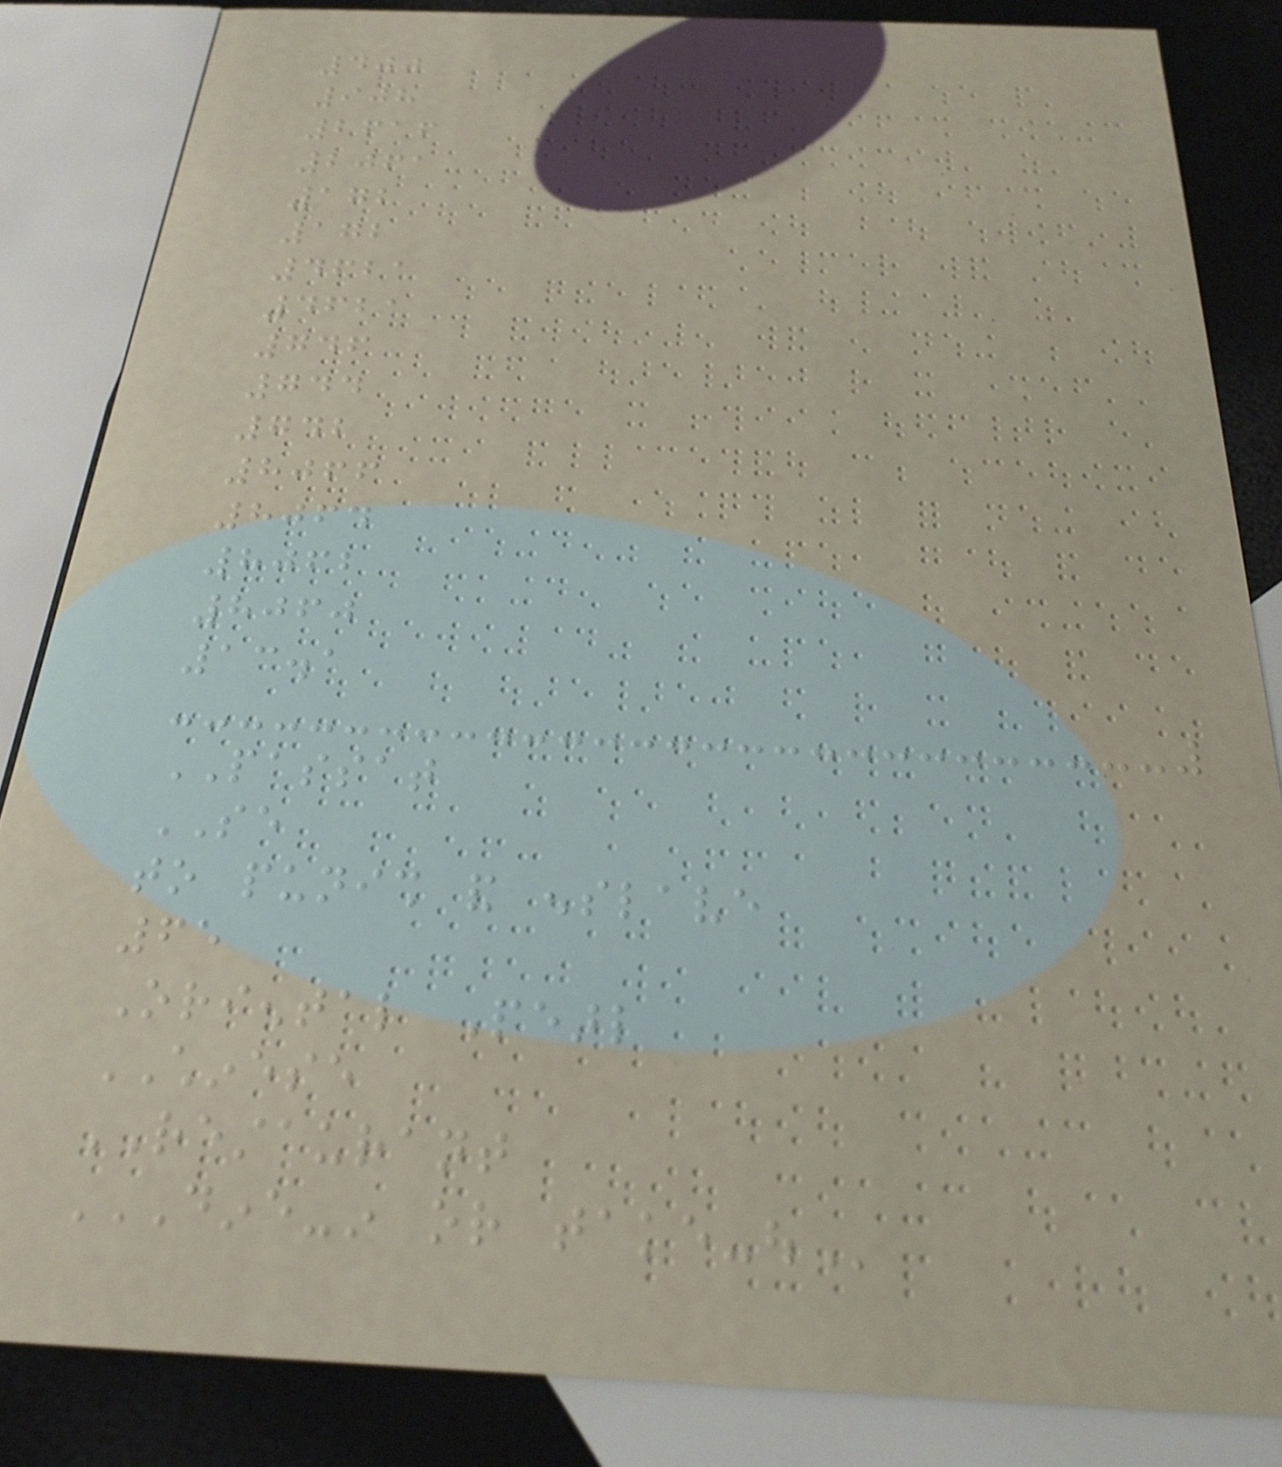400
908
2616
2061
172
172
4621
4621
746
744
742
8066
8064
8062
8060
13.1
PASSAT
SE
to punish and enslave
65
Oriental Pearl
CHINESE
RESTAURANT
DINE-IN OR TAKE-OUT
